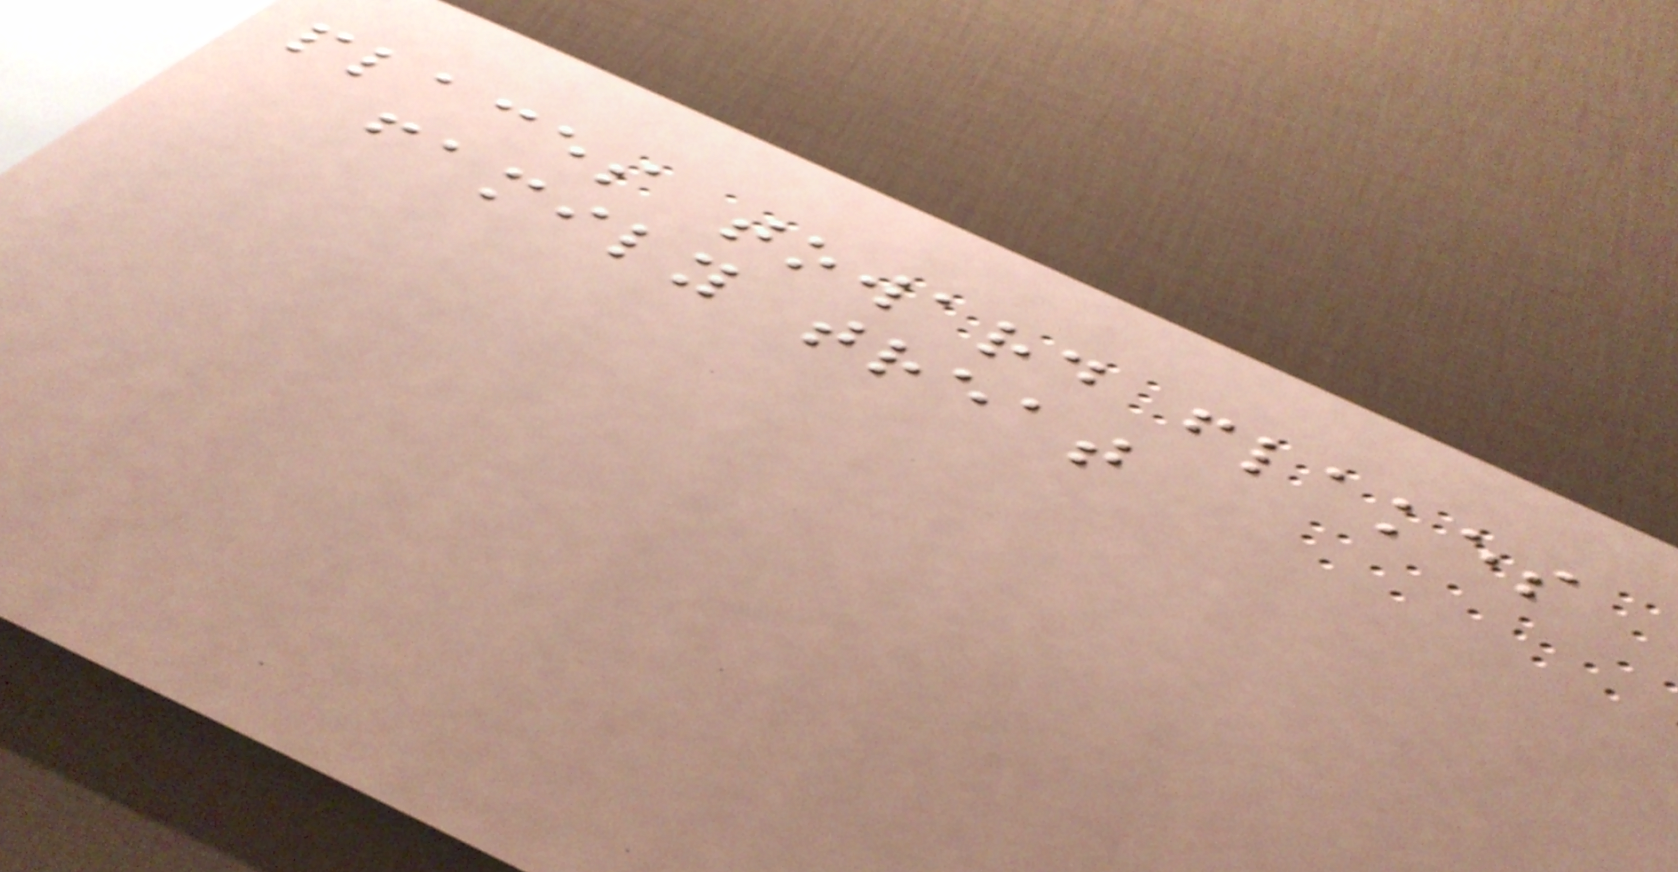places toward flakes
family treat
